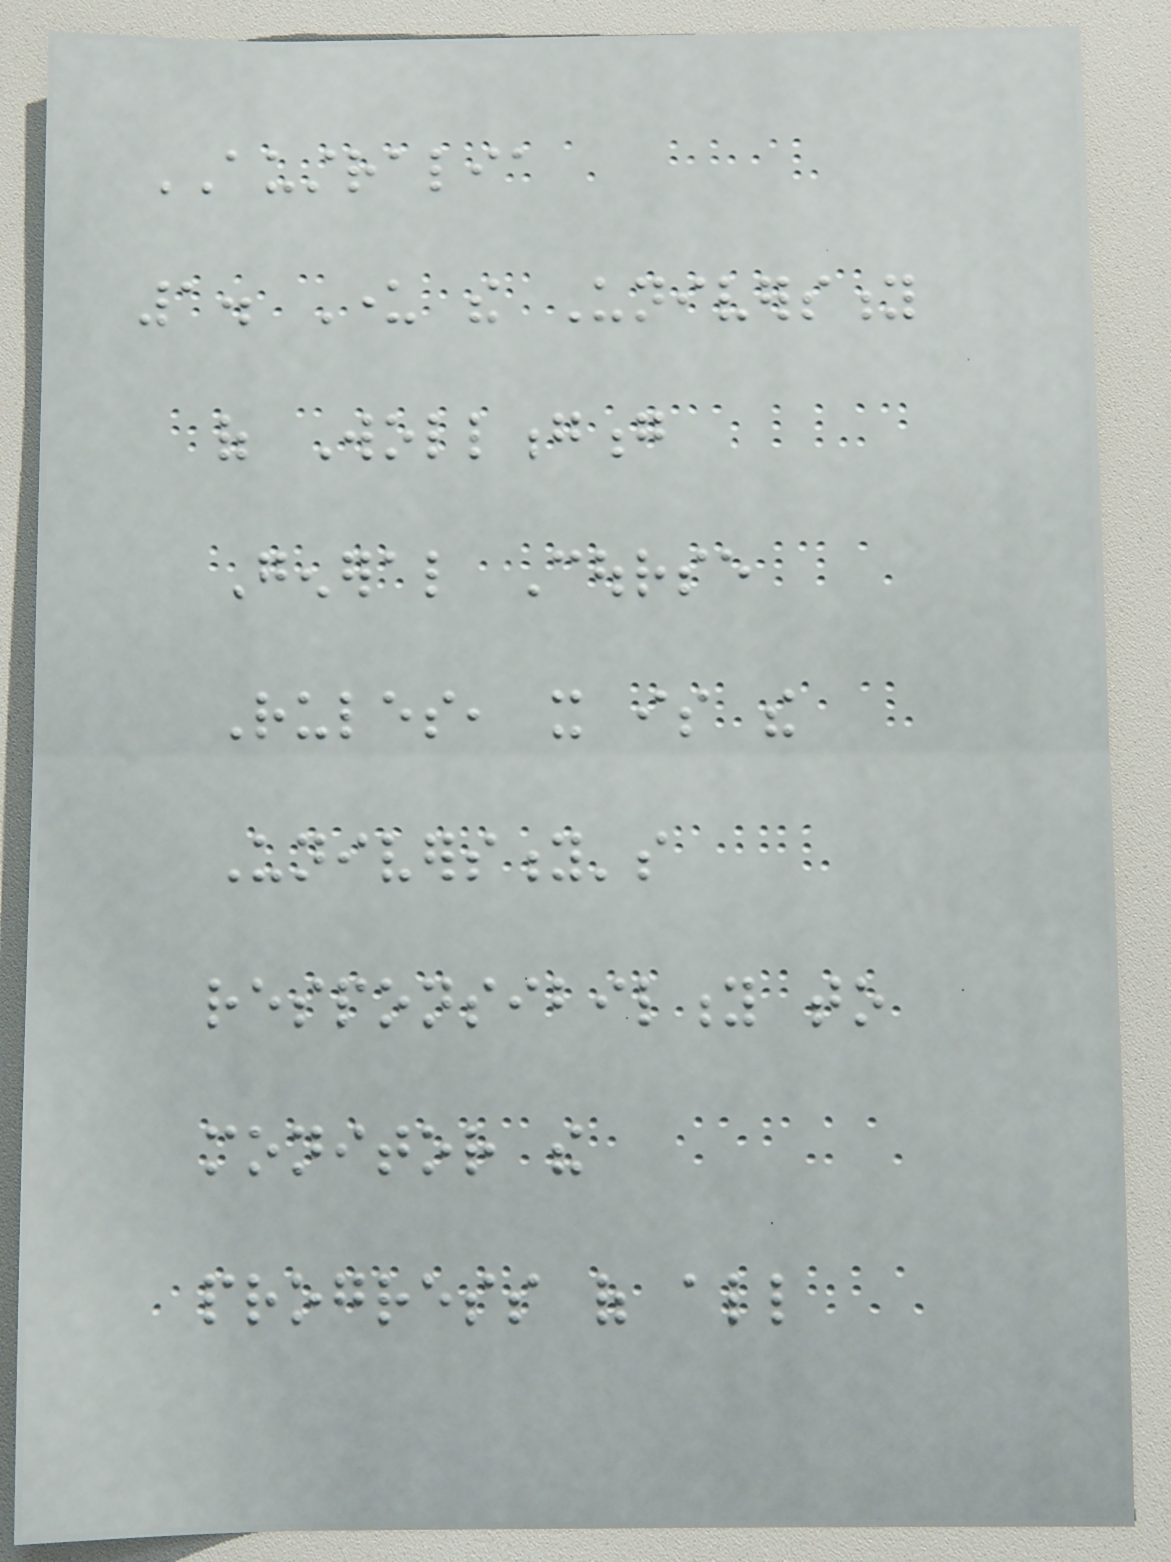AUSTRALIA
1. Under the University
of Wollongong
General Course
Rules, it is the
University's
responsibility to
monitor the
progress of all
